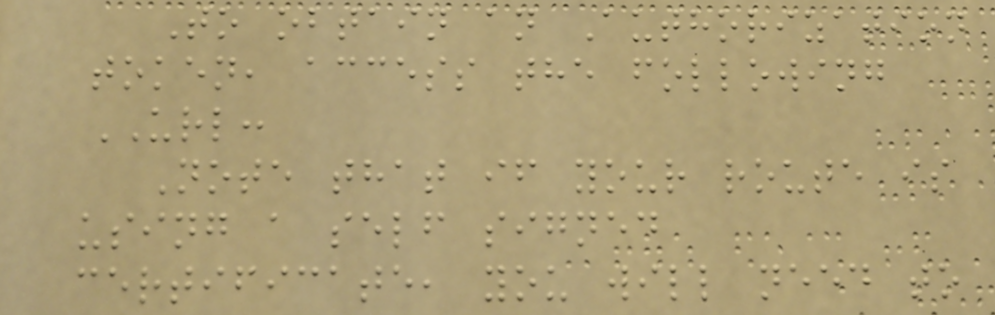To obtain an Authorization
token, access the following
URL:
Note that if your route is
using a self signed
certificate, you will need to
